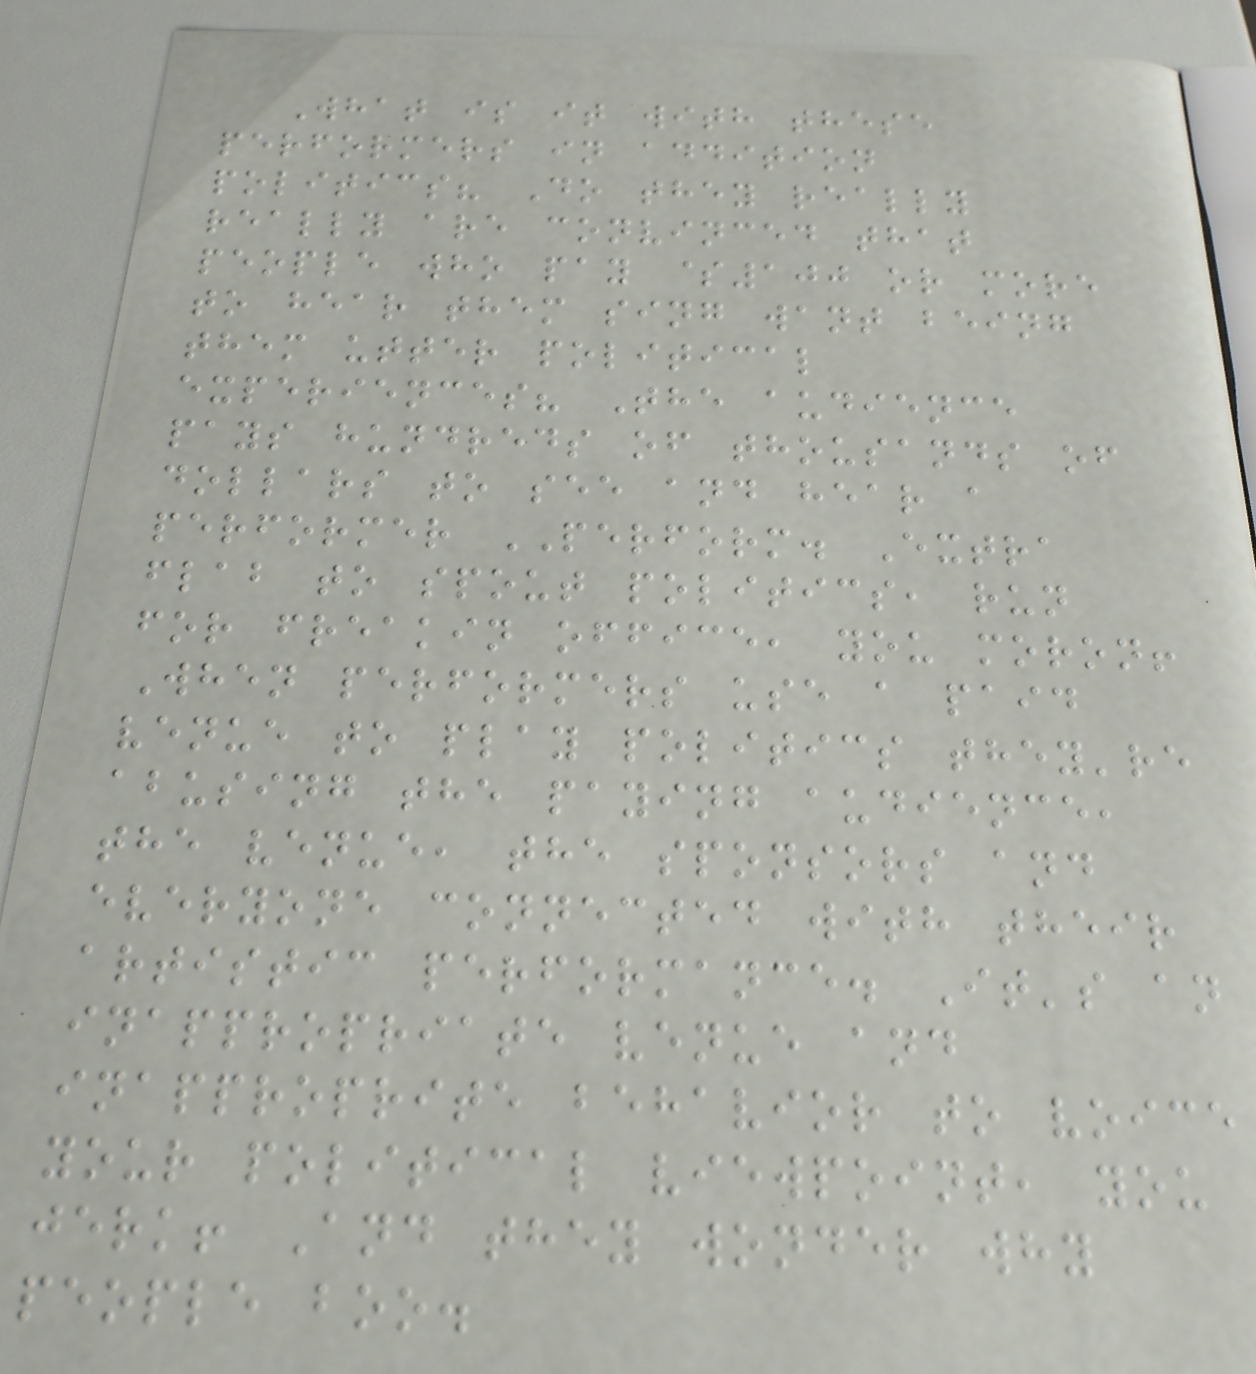What is it with these
performers in addition
politics? Do they really
really are convinced that
people who pay $100 or more
to hear them sing want being
them utter political
experiences? The audience
pays hundreds of thousands of
dollars to see and hear a
performer PERFORM. Extra
flab to spout politics, run
for freakin office, you moron!
When performers use a paid
venue to play politics they're
abusing the paying audience,
the venue, the sponsors and
everyone connected with their
artistic performance. It's an
inappropriate venue and
inapproprite behavior to voice
your political viewpoint, you
jerk! And they wonder why
people boo.
